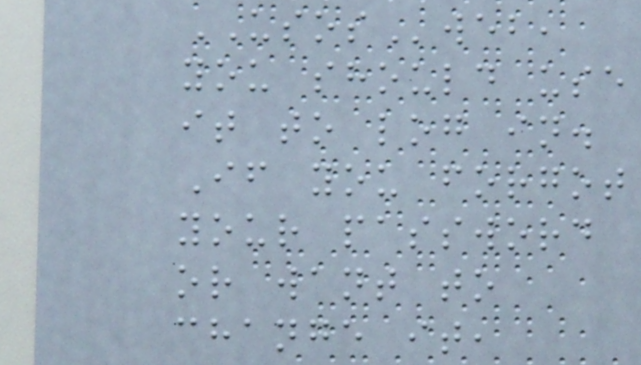USOSweb,
you should use
it to log in.
If you forgot
your password
or want to
change it,
